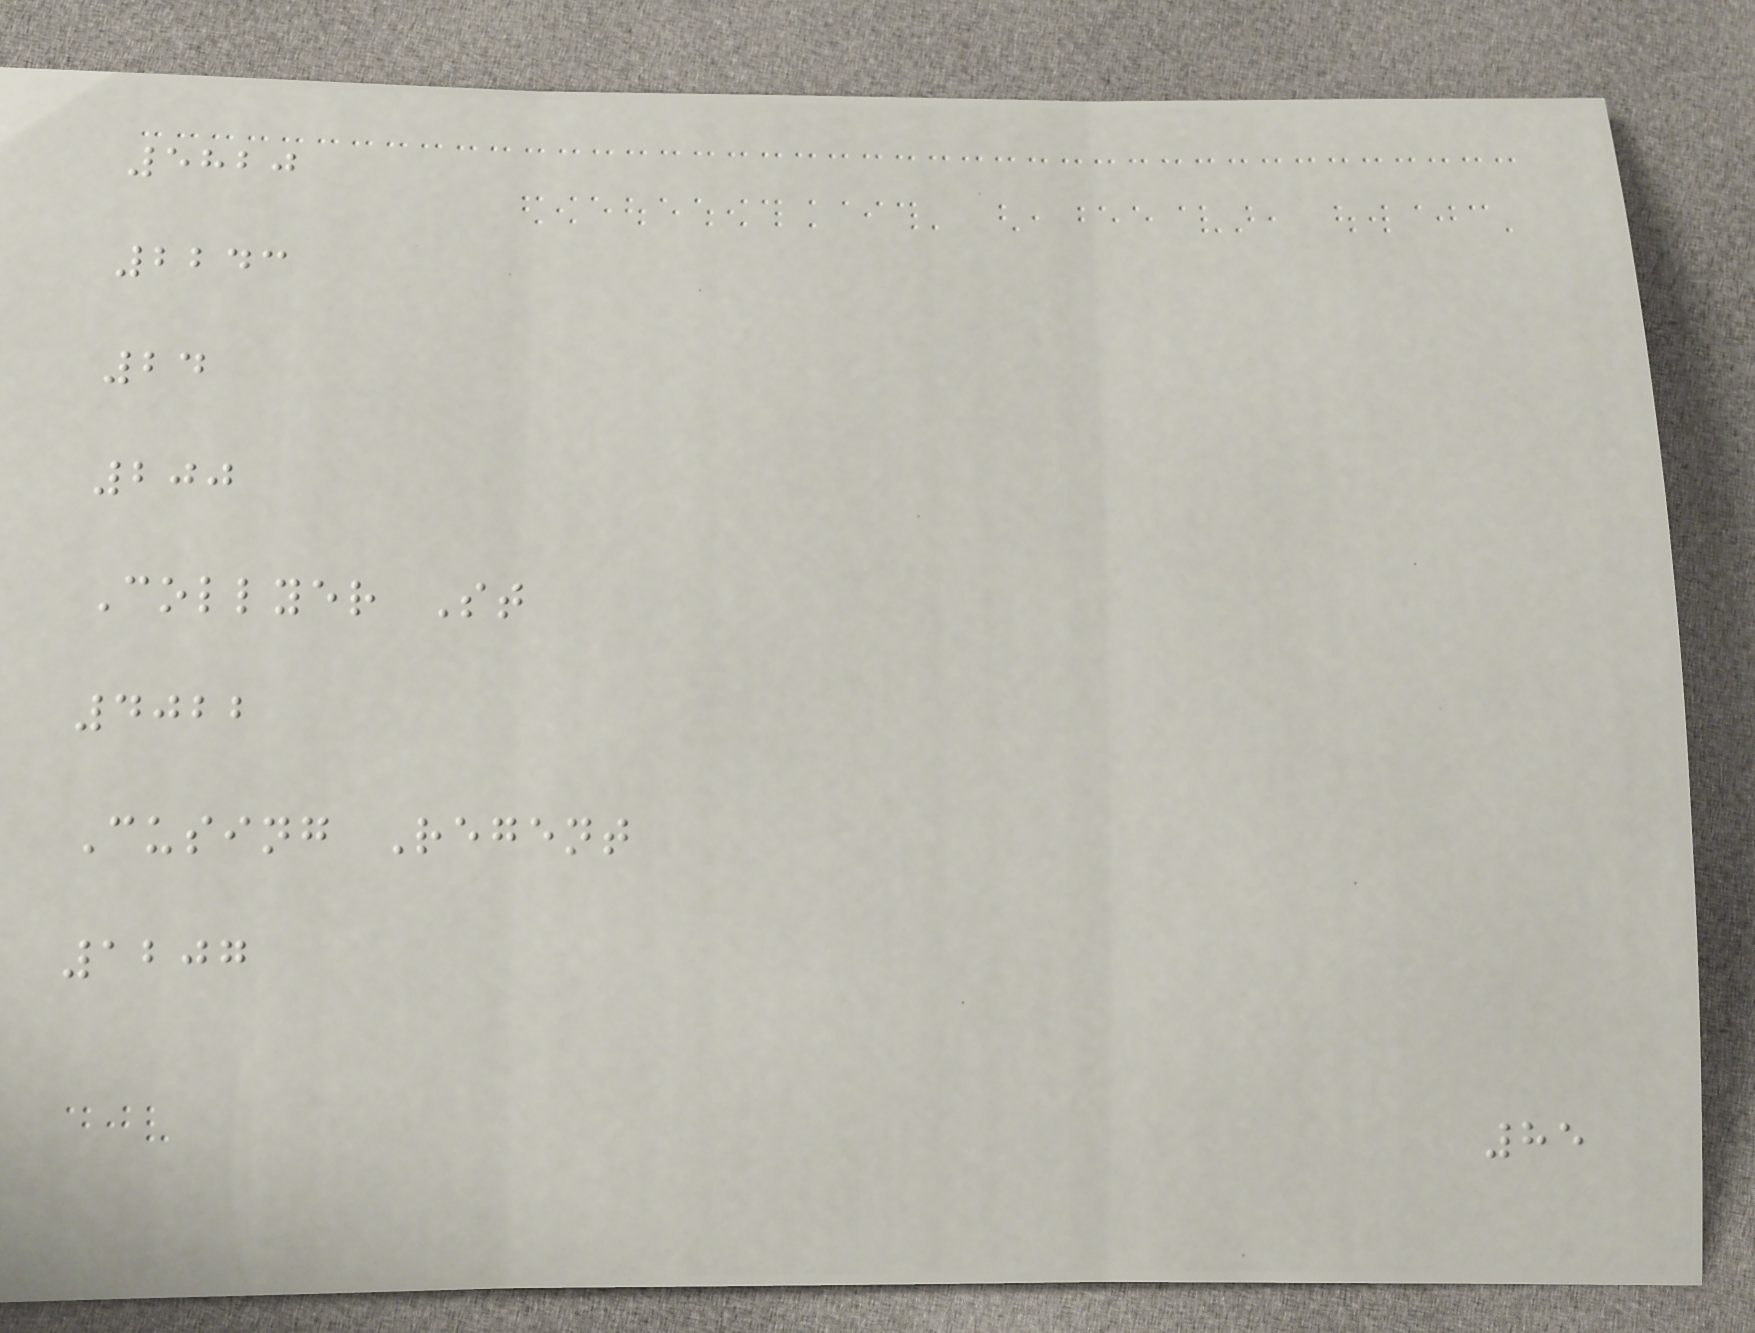5820
2243
24
200
Collyer St
4022
Cusing Regent
1207
85
